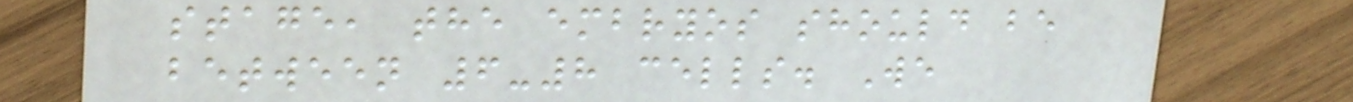stage, the embryos should be
between 6-8 cells. We
